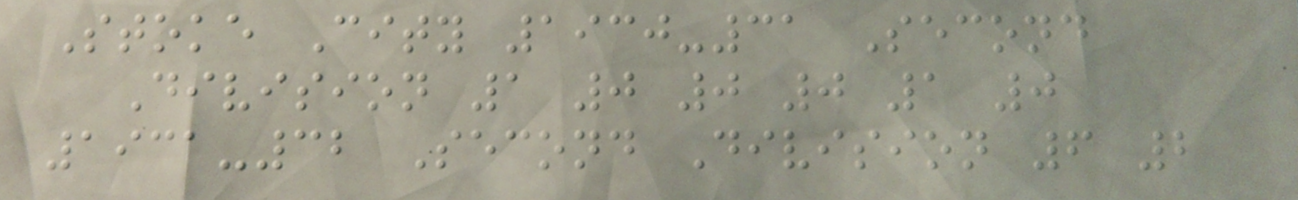Stoke City 1930-31 Second
Division 1 0 0 0 1 0
1931-32 Second Division 6 2
